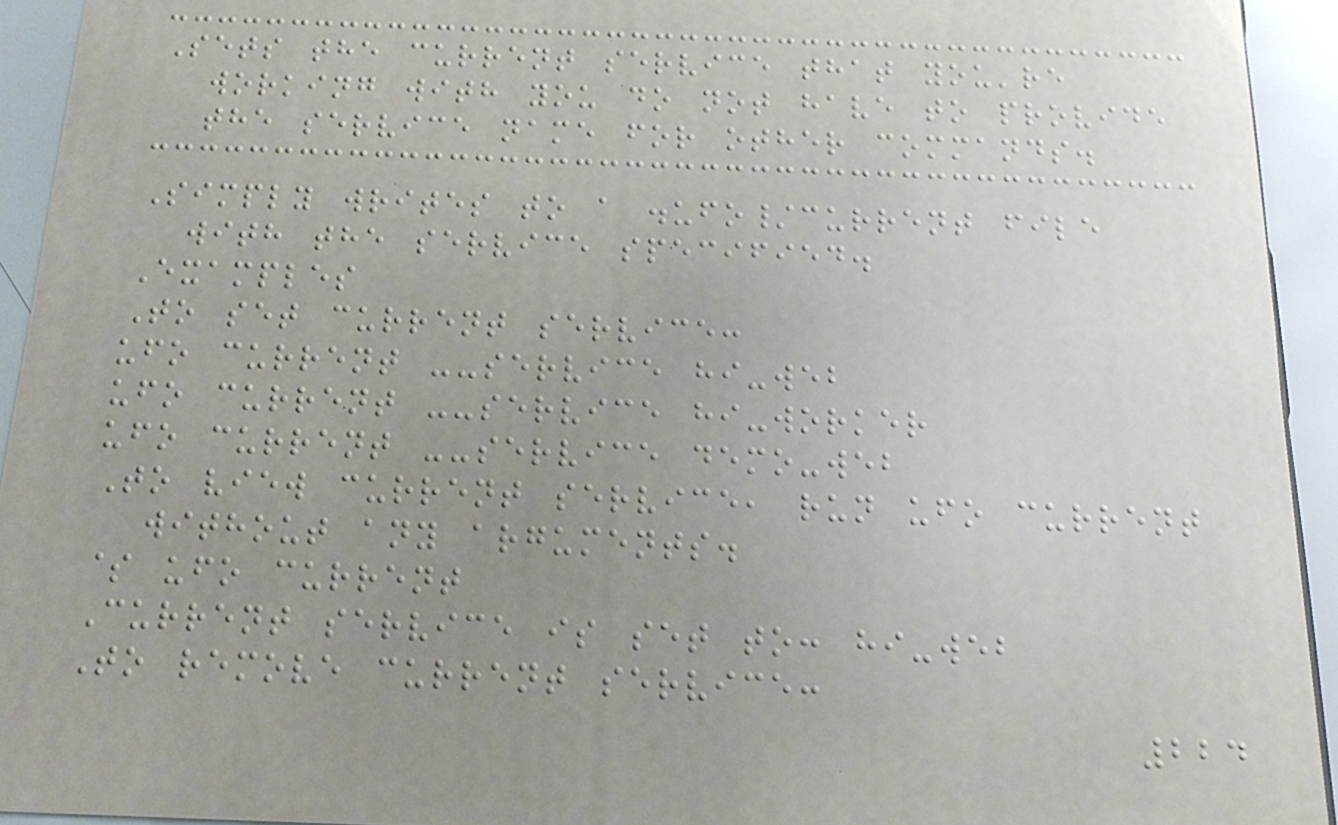Sets the current service that you're
working with you do not have to provide
the service name for other commands.
Simply writes to a .ufo/current file
with the service specified.
Examples
To set current service:
ufo current --service hi-web
ufo current --service hi-worker
ufo current --service demo-web
To view current service, run ufo current
without any arguments.
$ ufo current
Current service is set to: hi-web
To remove current service:
224
